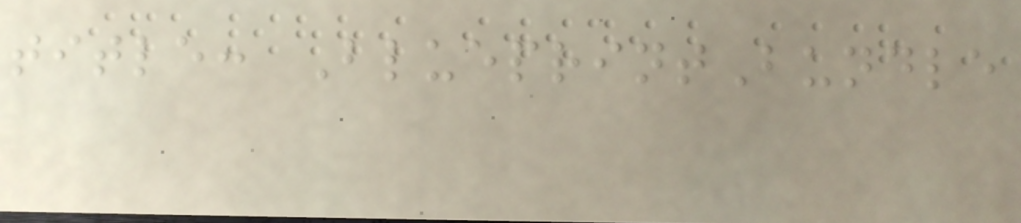title: BlueprintBundle
